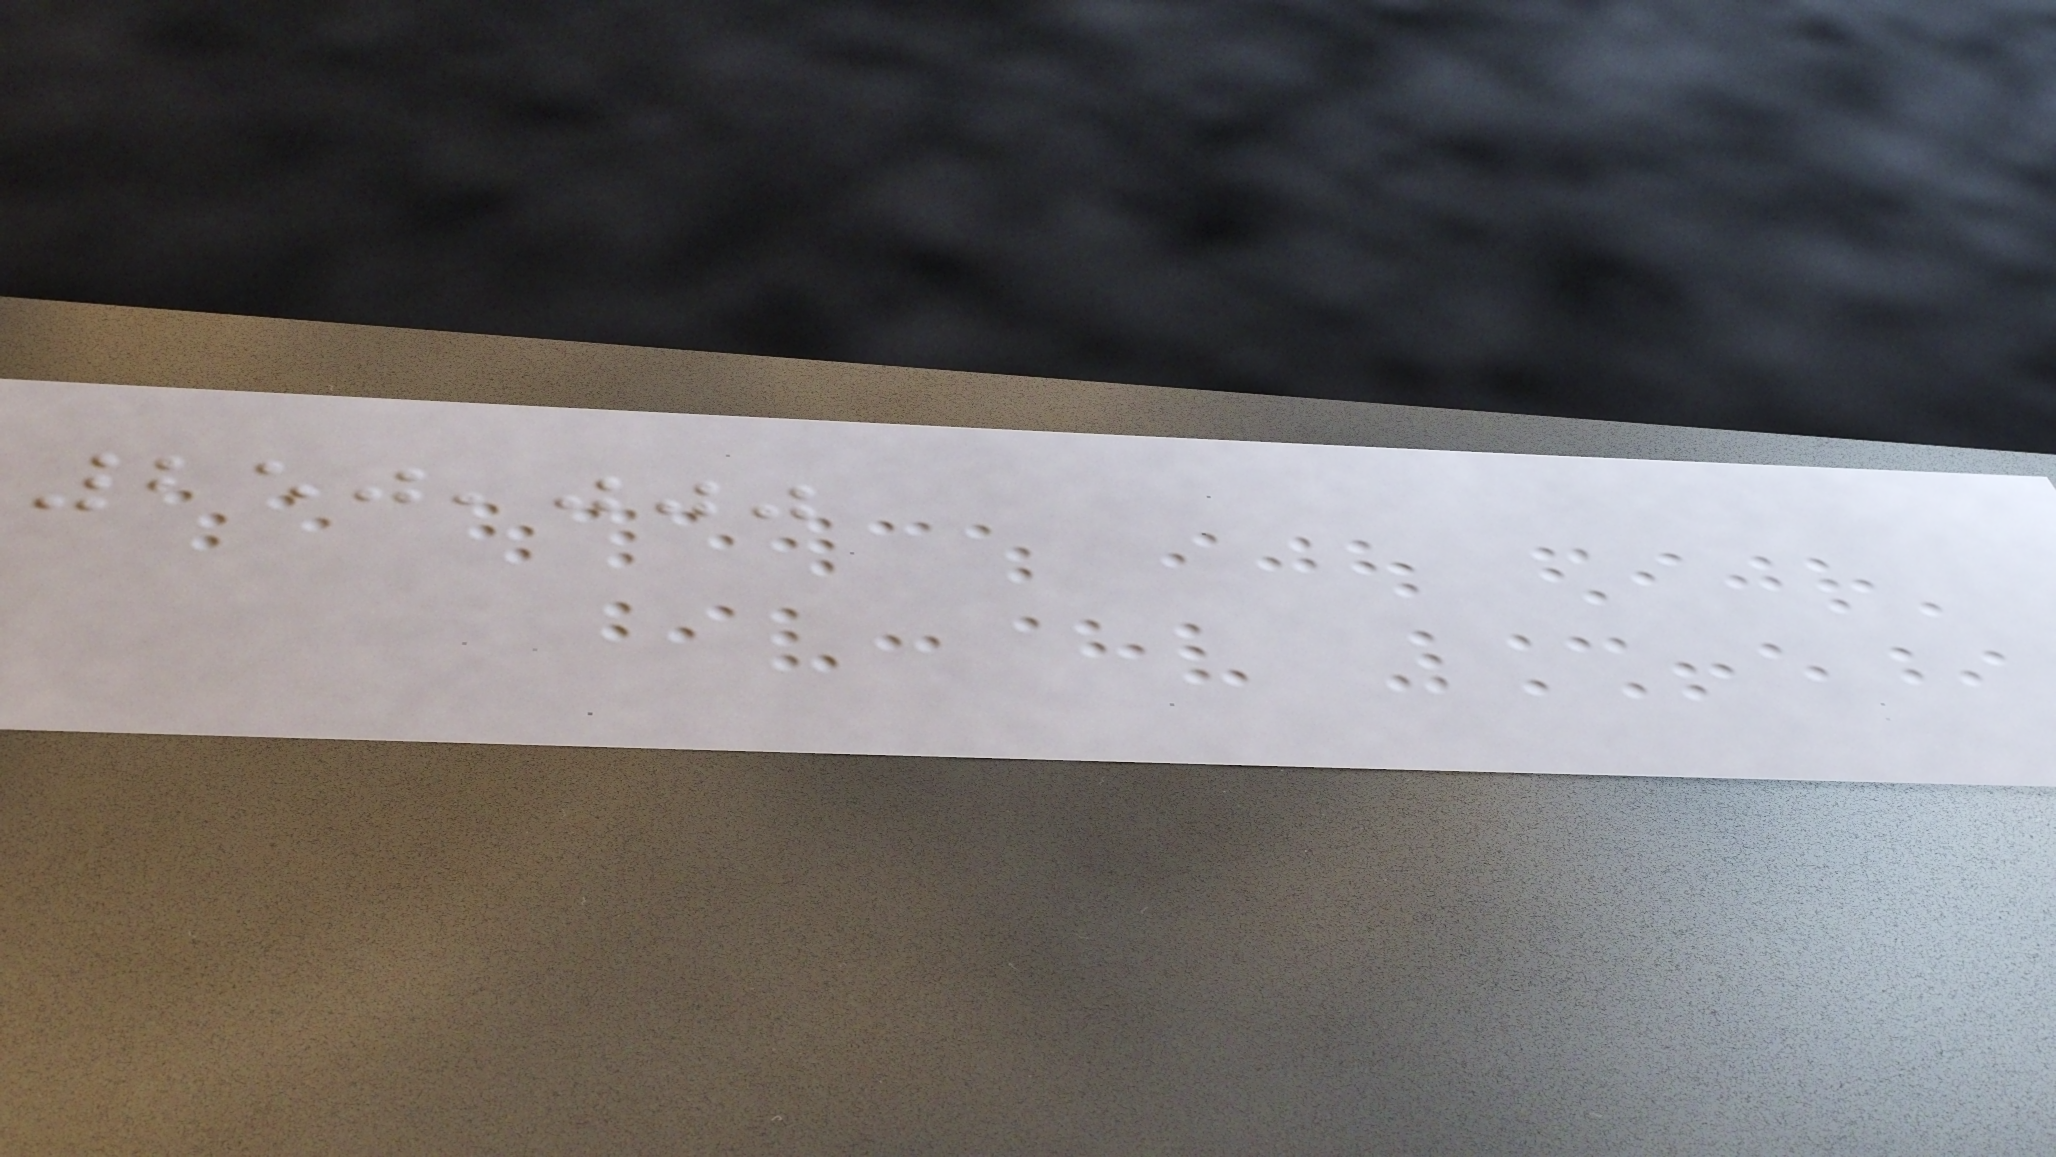250,000
